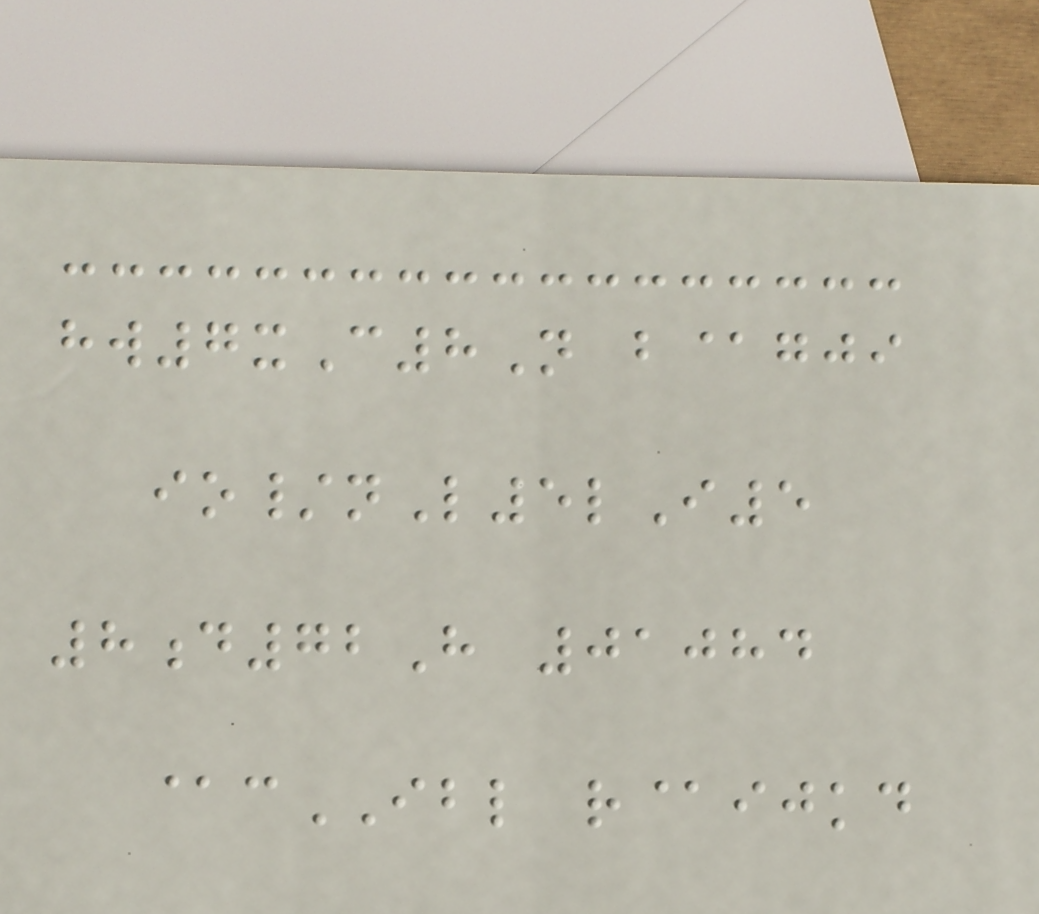hw7xC8N b@gji
io/nL5lI5
8d72H 01084
@cIBL r@ijkd
